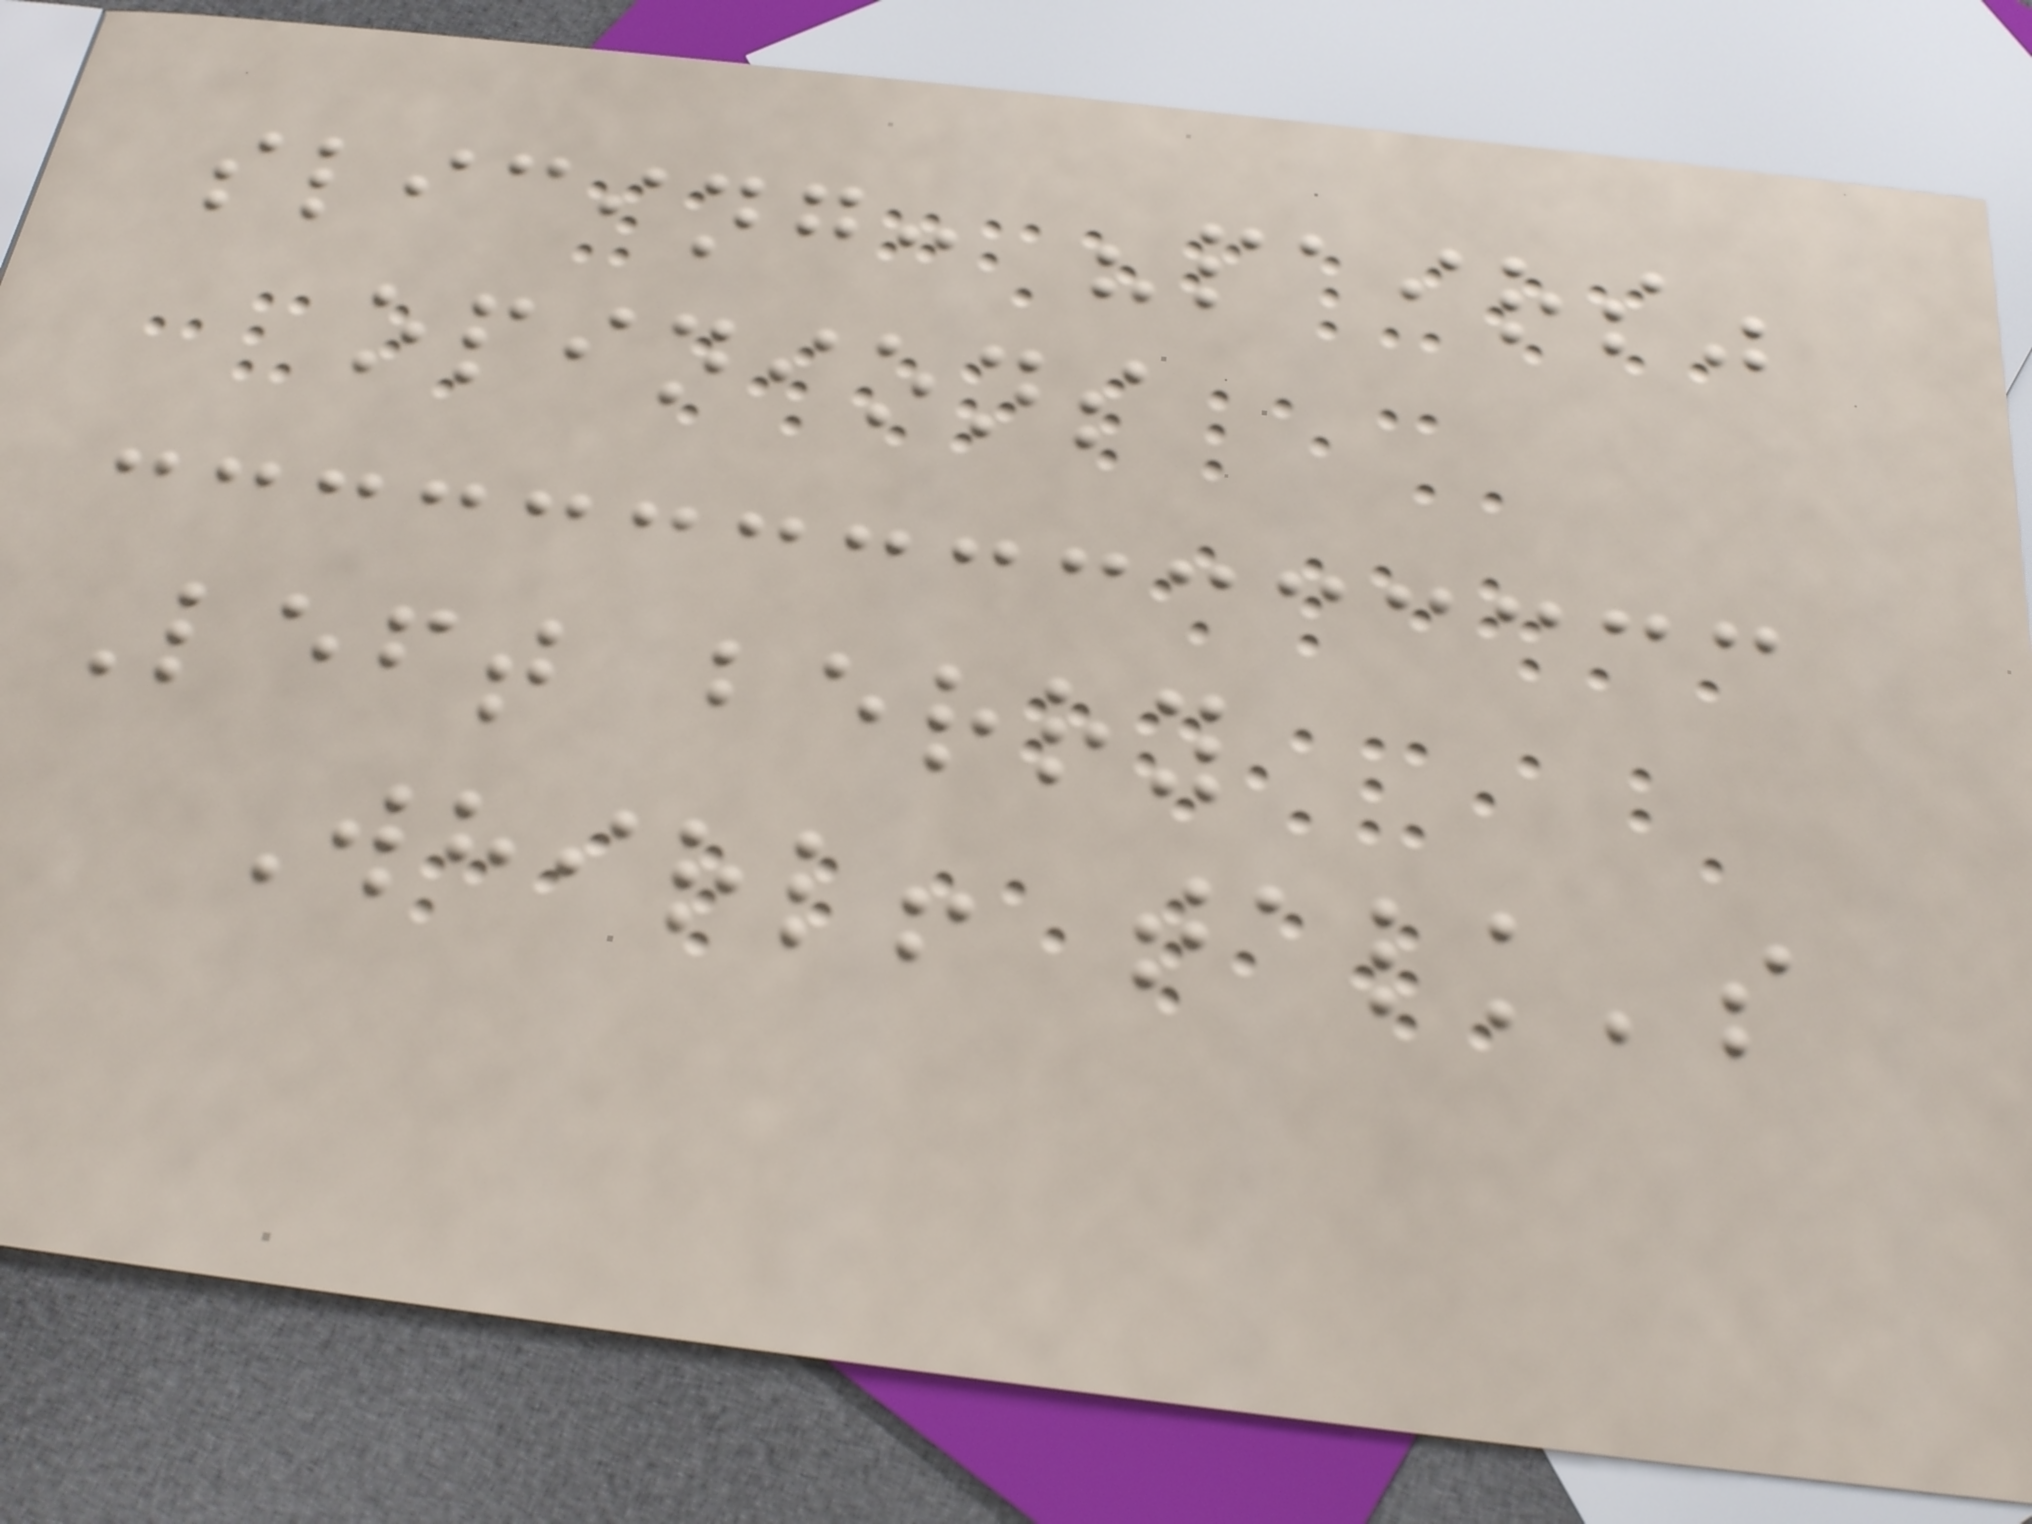slicing: "pairs"
opinions
Left berry
Whirl! talk's
